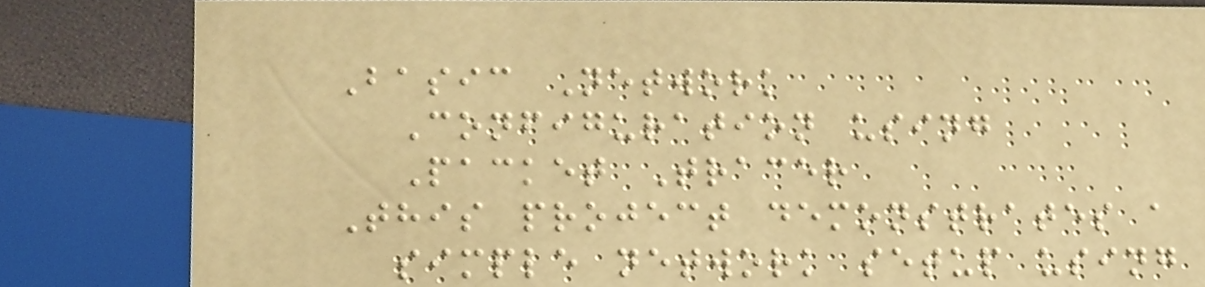Basic Network
Configuration using
Packet Tracer
This project demonstrates a
simple network setup using
